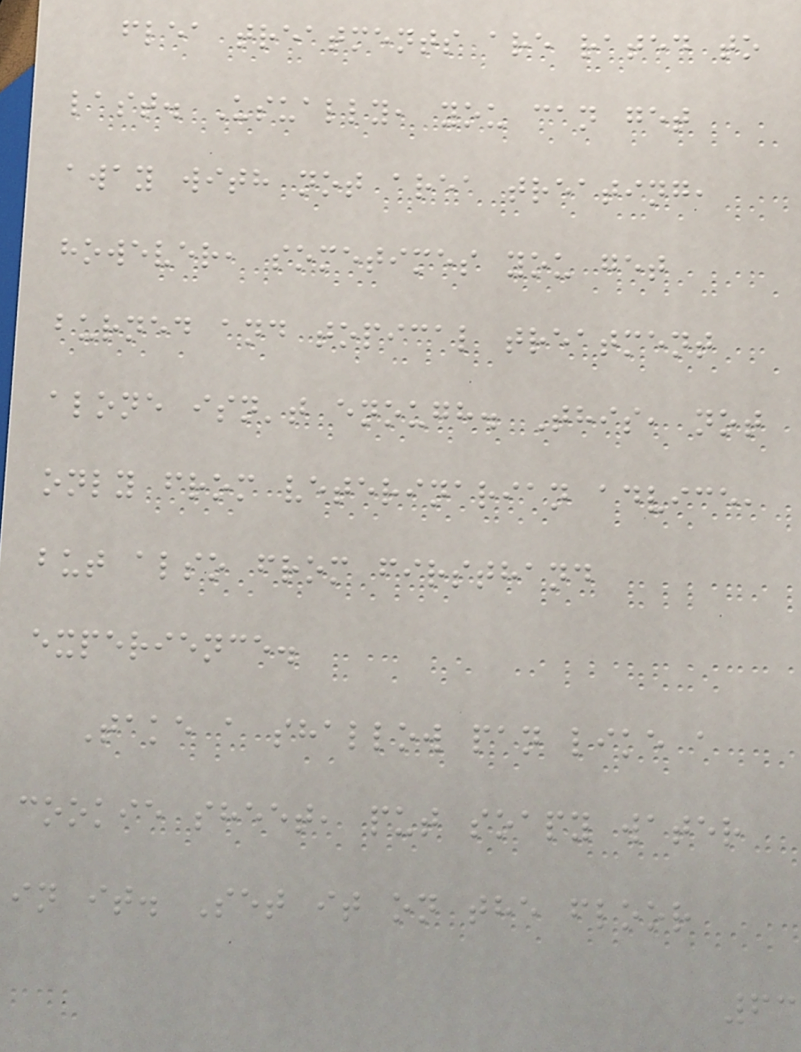flea treatments are rated to
last. Usually, you can get
away with not area treating,
however, sometimes you get
burned and topical treatment
alone isn't enough. This, not
only from veterinarian advice,
but also from firsthand
experience.
Take a shallow pan like a
cookie sheet, put soapy water
in it. Set it on the floor
63
